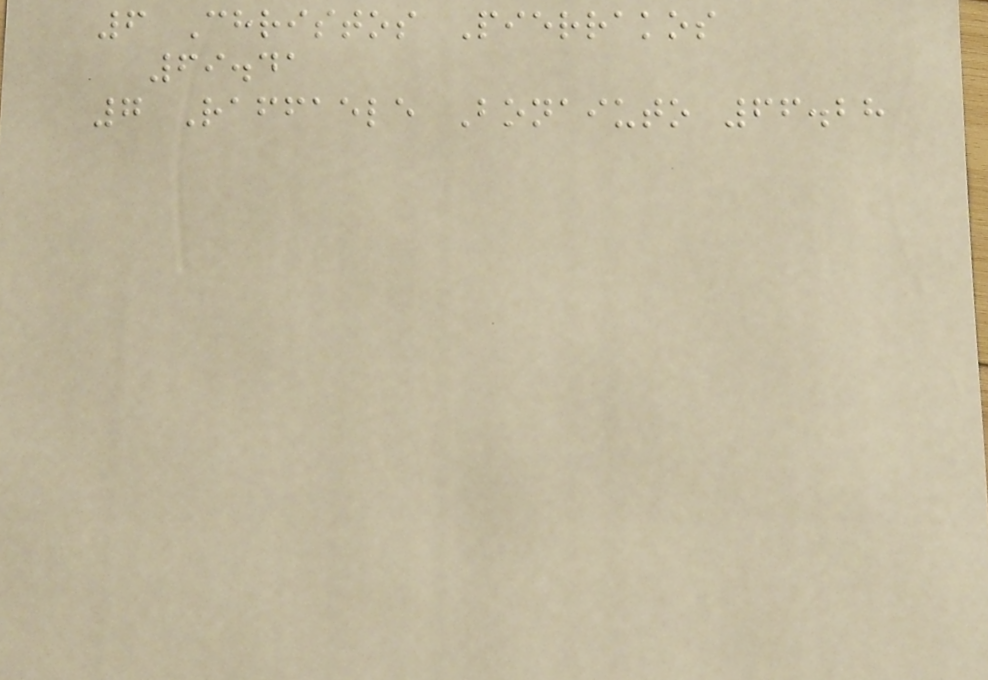6 Christos Pierrakos
69.41
7 Raffaele Bonaiuto 66.28
